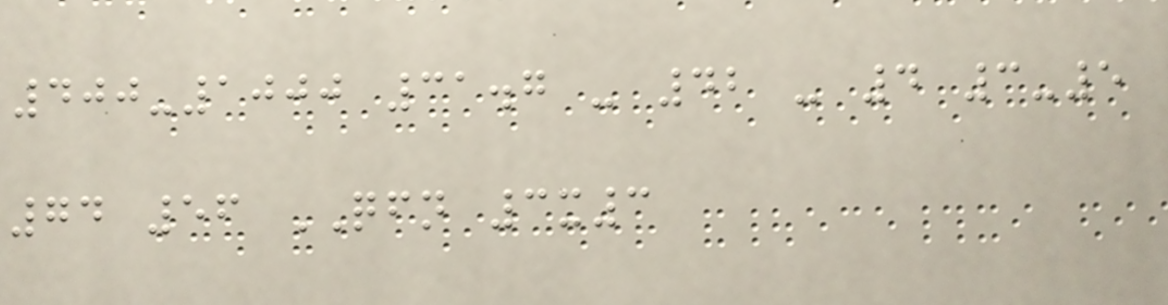400-1000 31.7 - 42 - 4 3-5
74 56 QFN 3x3
